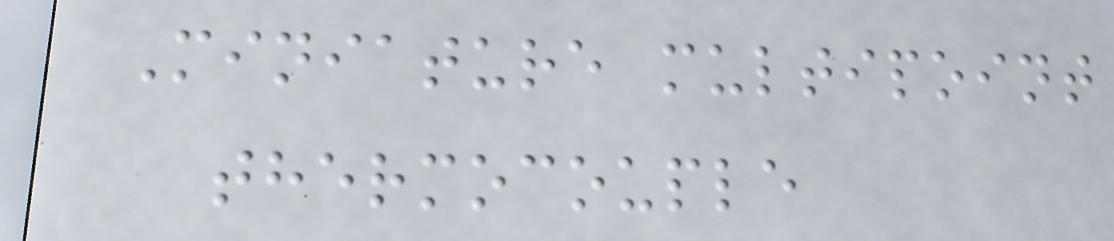Miniature multipoint
thermocouple
